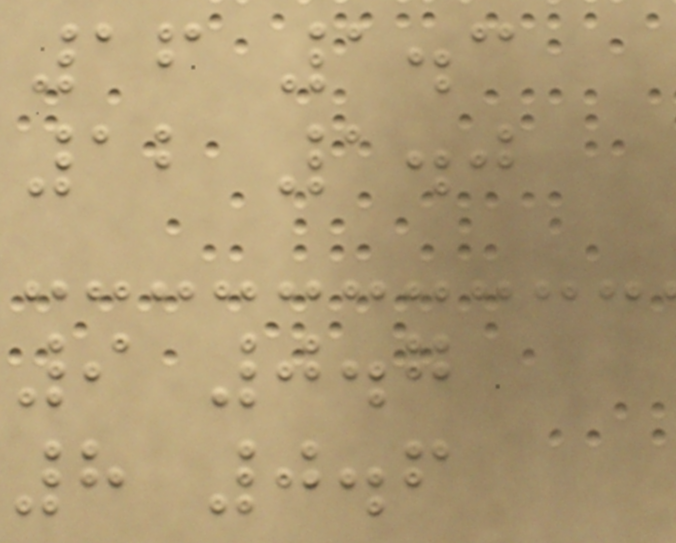16 1.3
12 1.0
9 0.7
8 0.6
